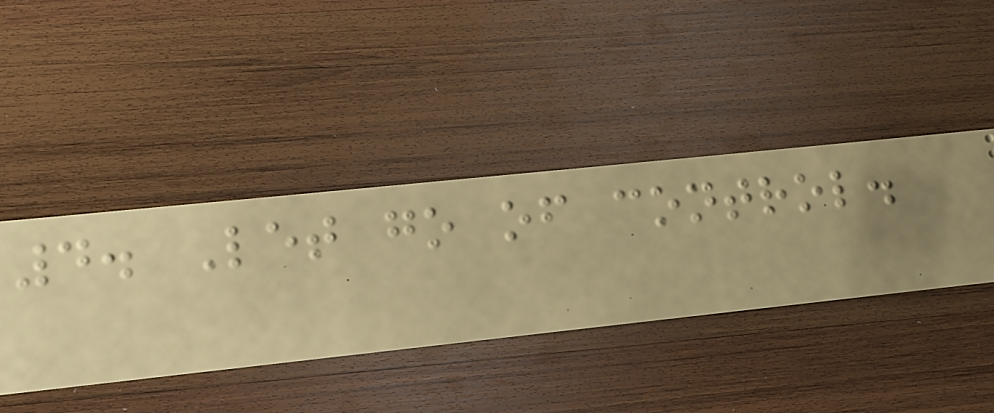4. Let go of control.
